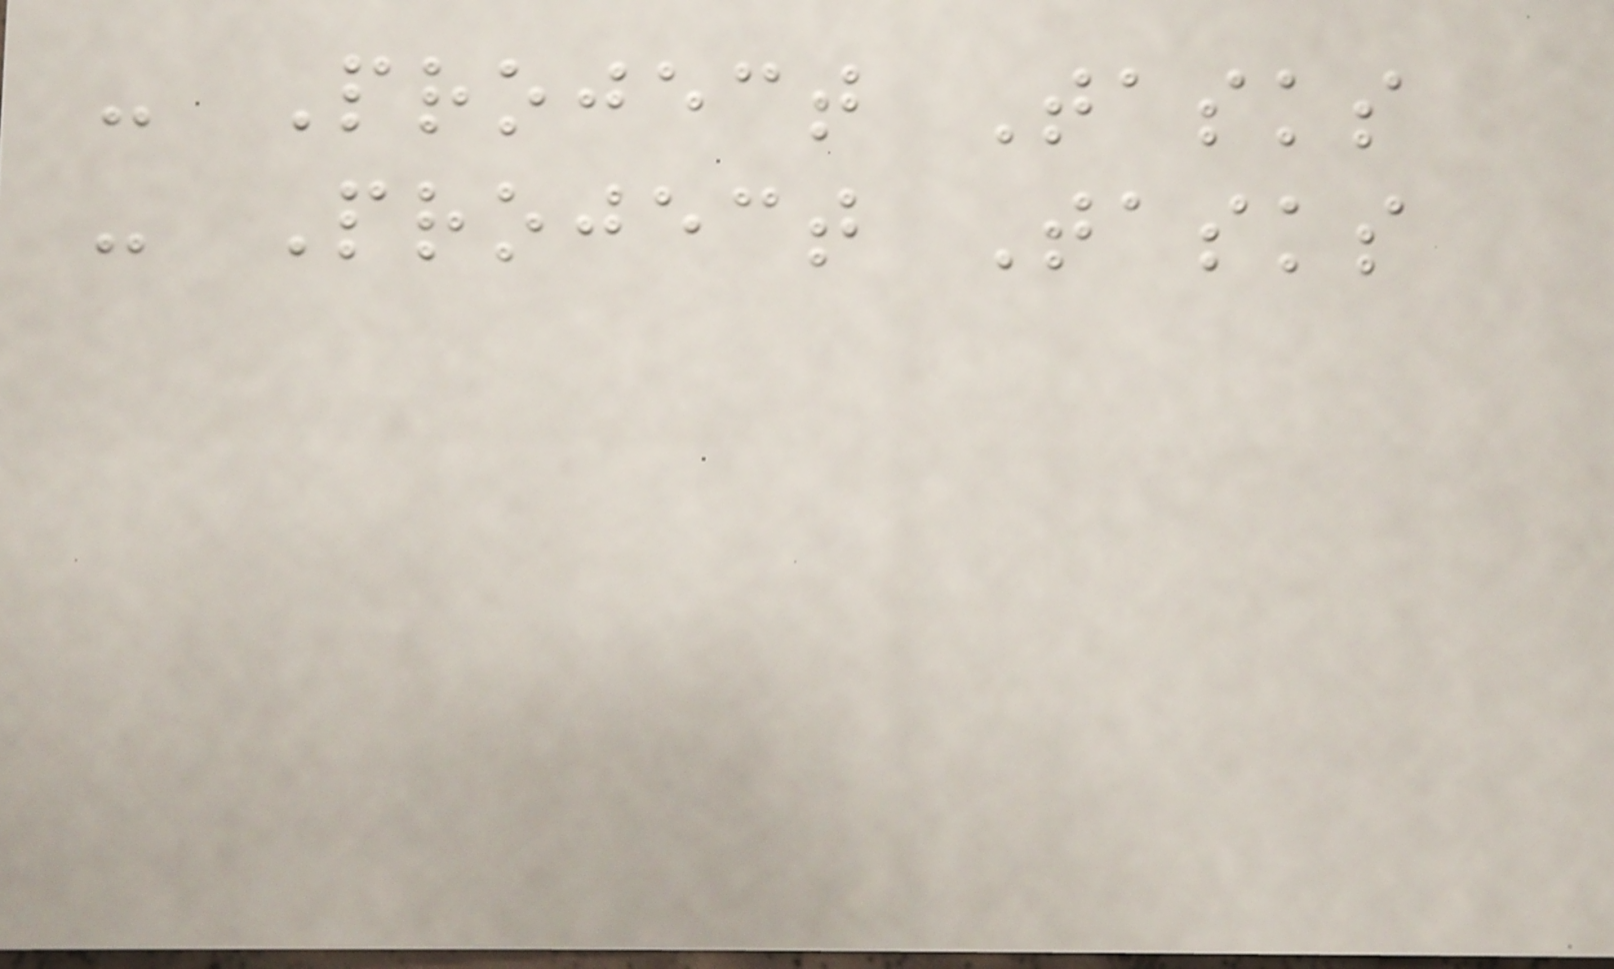- Project Tasks
- Project Tasks
